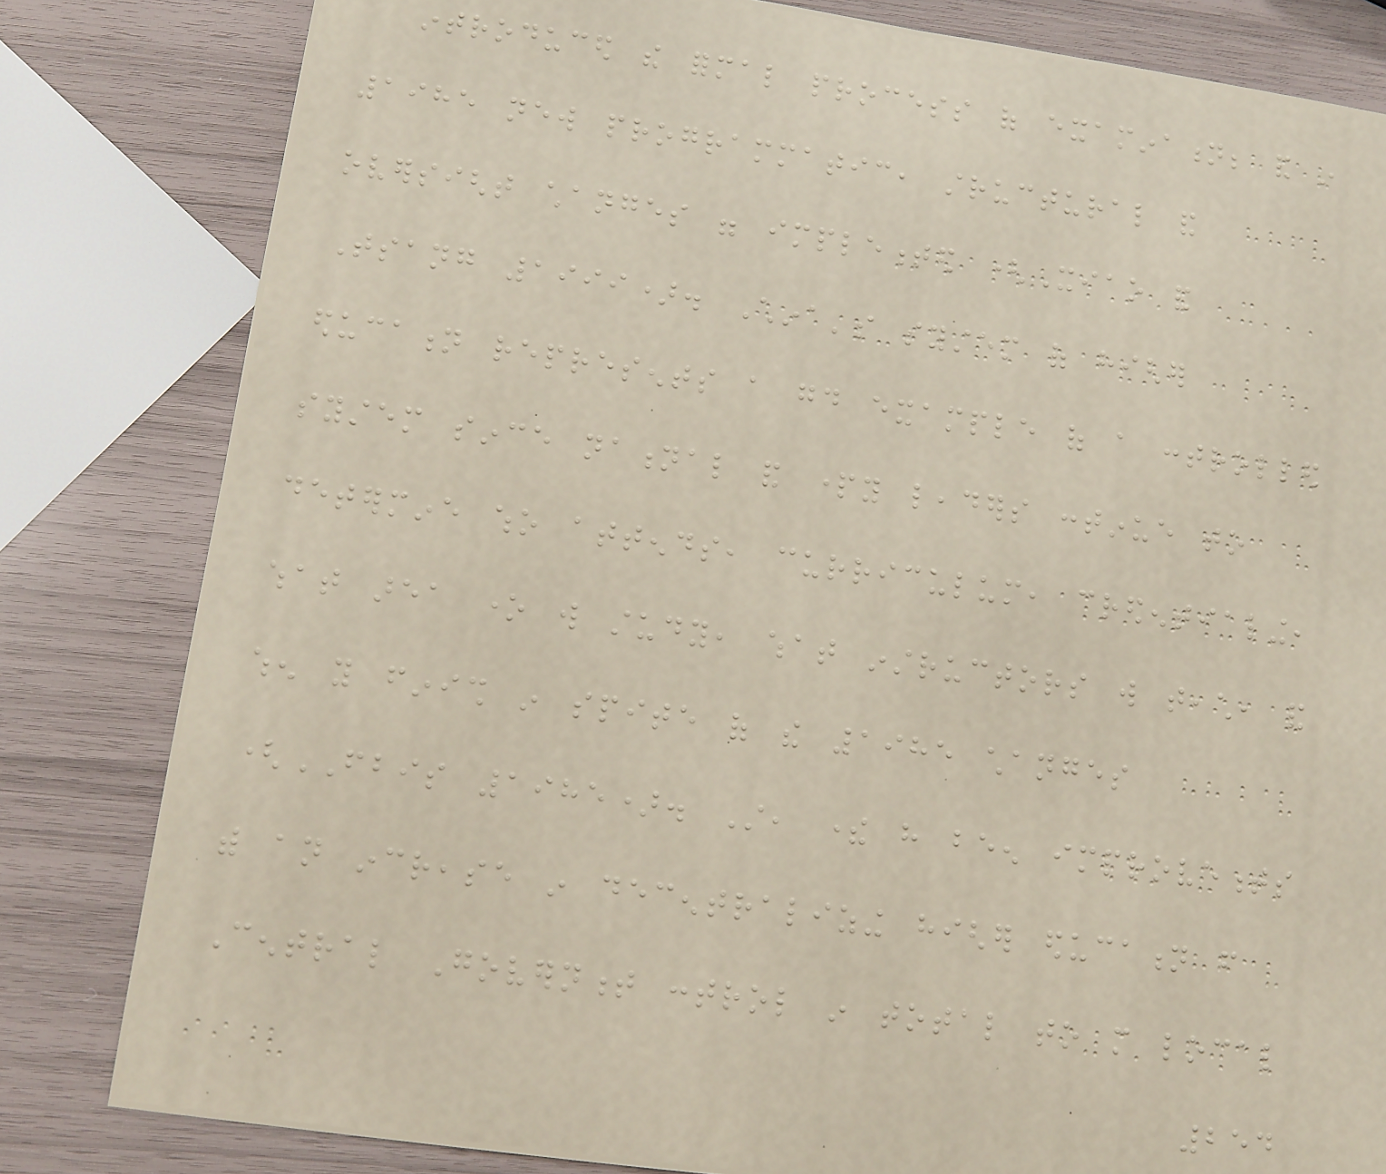introduced the formal process of examination; and in
1985 new programmatic, structural and
oversight changes were implemented (Xiao and
Tsang 1999). China's system of higher
education represents a good example of a controlled
system since national and party leaders continue to
determine who attends, curriculum, credentialing,
what area one will study, what instructors will teach, and
when you finish in spite of the 1985 changes
(FBIS 1985). Still, there have been improvements
with an increase in decentralizing higher education from
Central Government control in total to more local
254
